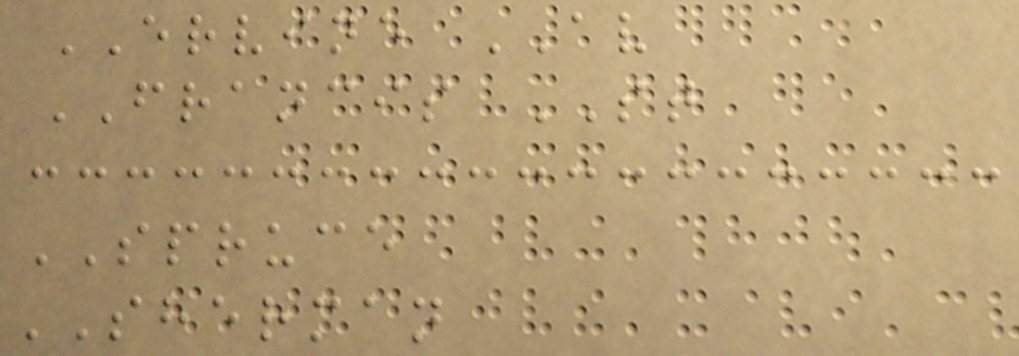ERVINE AV
FRANCIS ST
SPRUCE
SHERMAN
